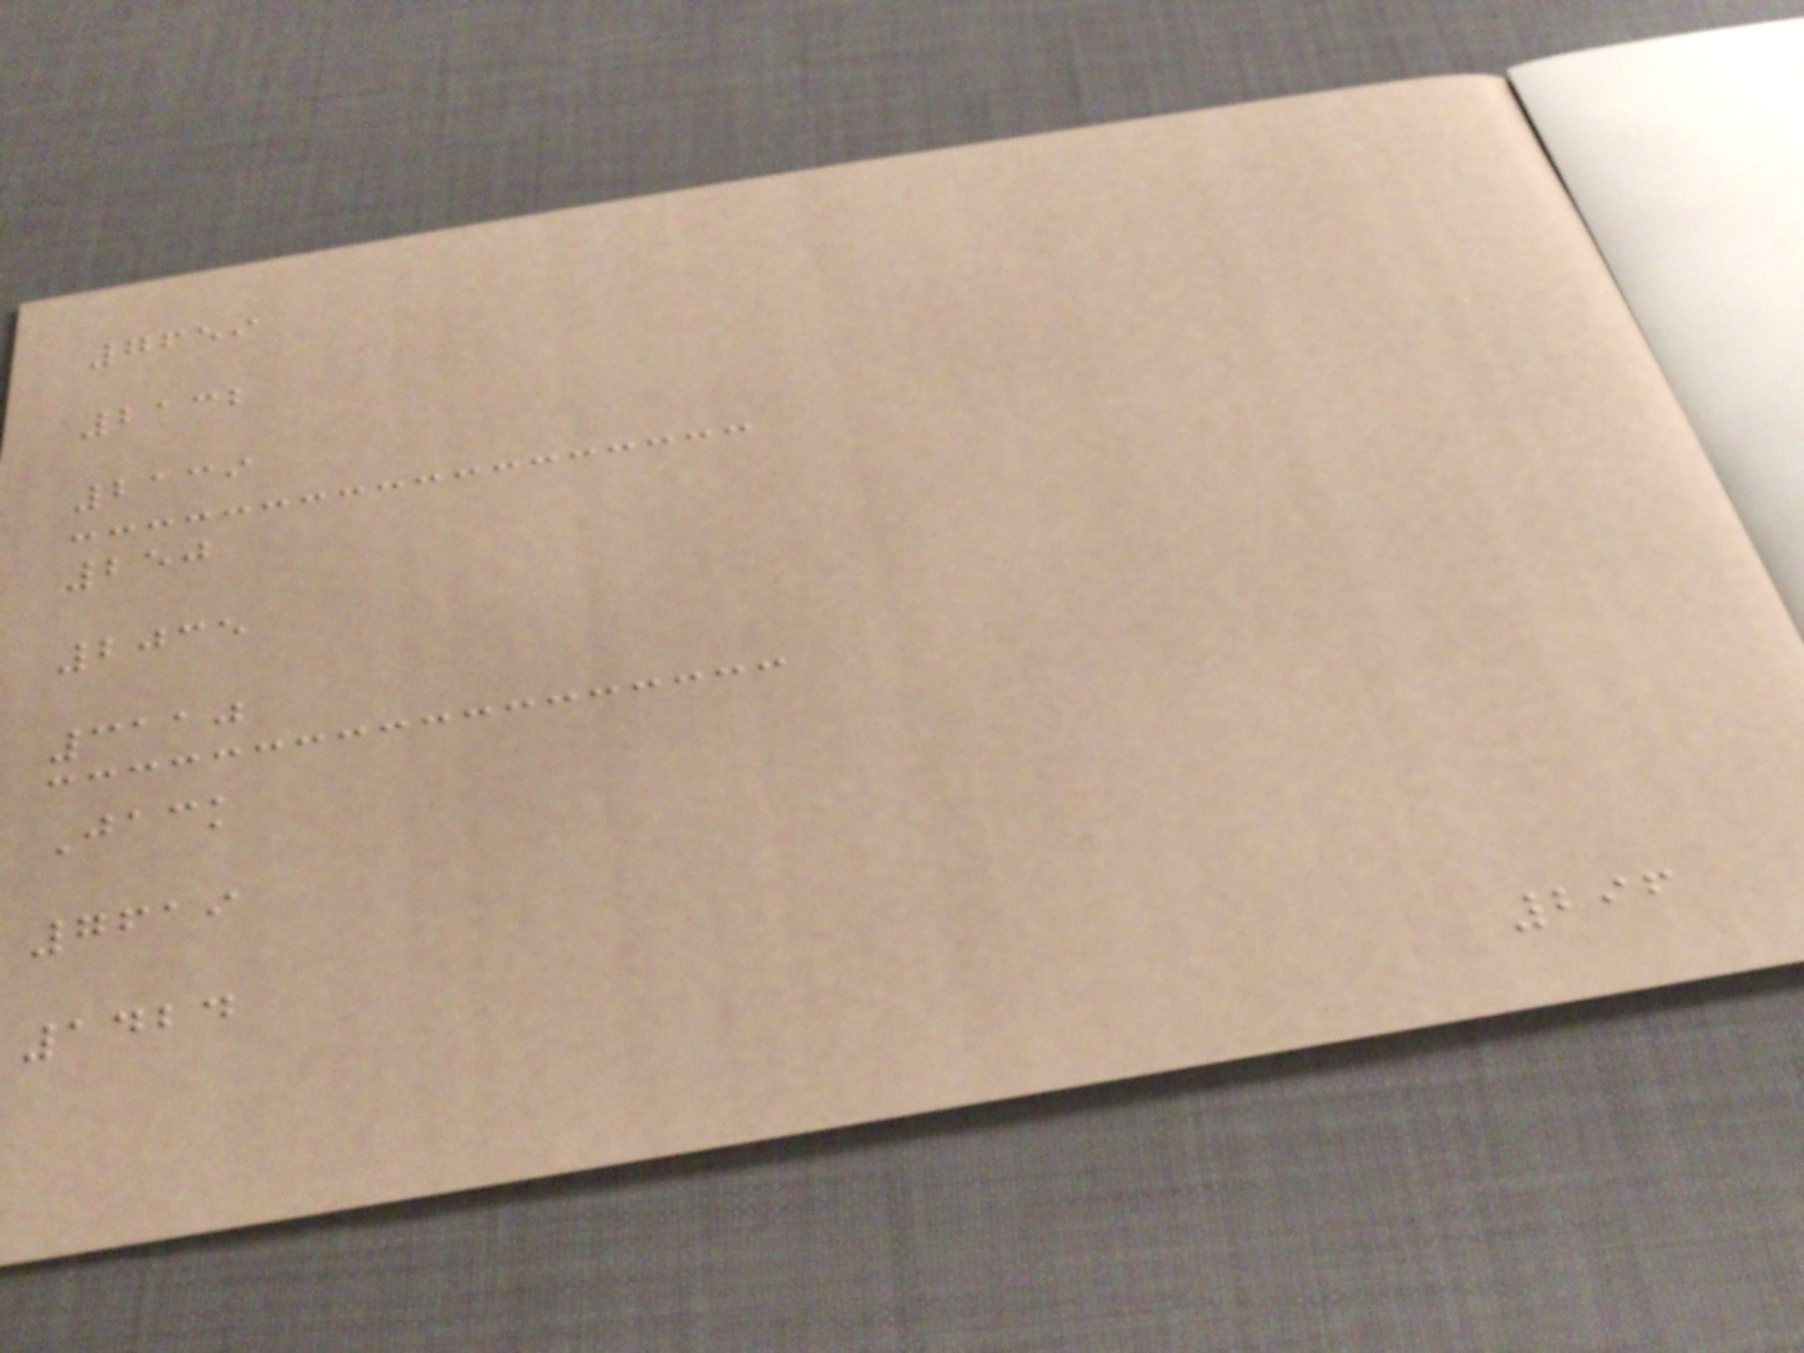7659
2132
2139
250
2035
3110
Jack
7619
1424
296
